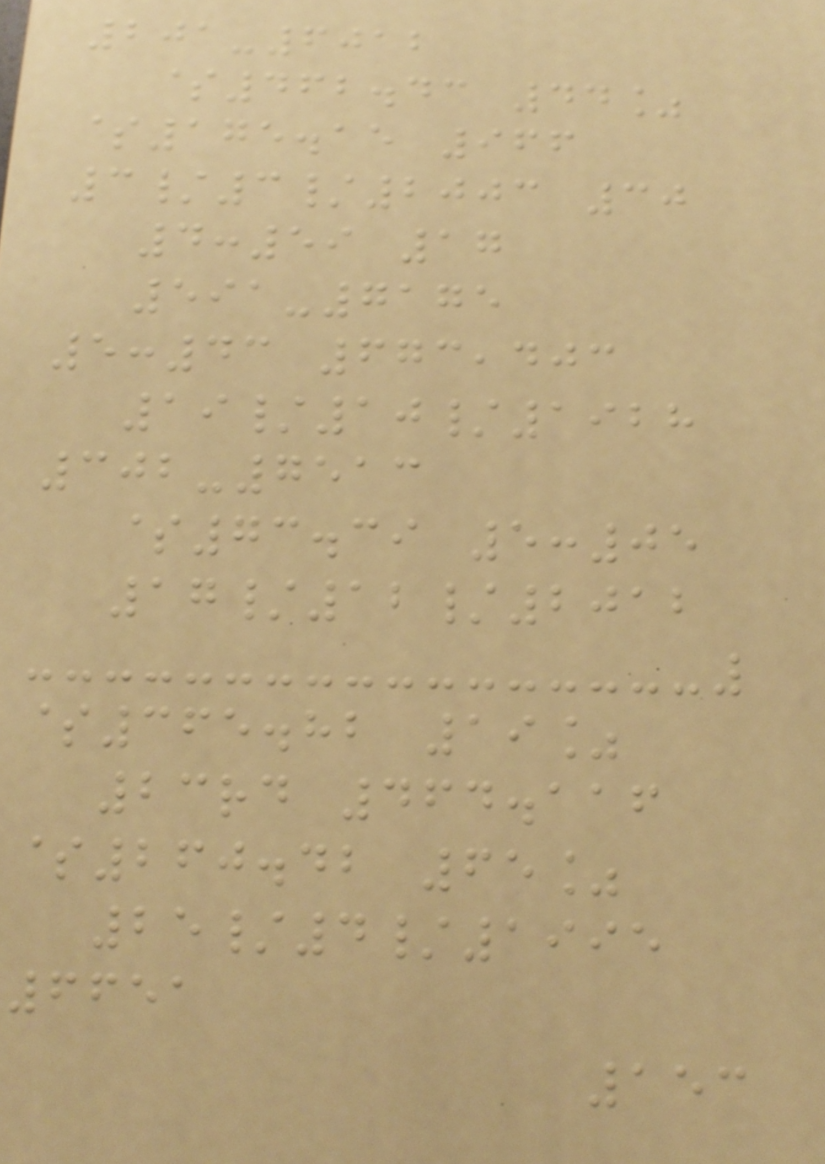201-6012
$462.43 44%
$175.15 966
3/3/2003 30
4:59 17
591-7175
5:43 673,403
19/10/1928
302-7513
$73.39 5:05
17/12/2012
$365.82 19%
23rd 464.116
$260.42 65%
25/4/1995
6651
153
